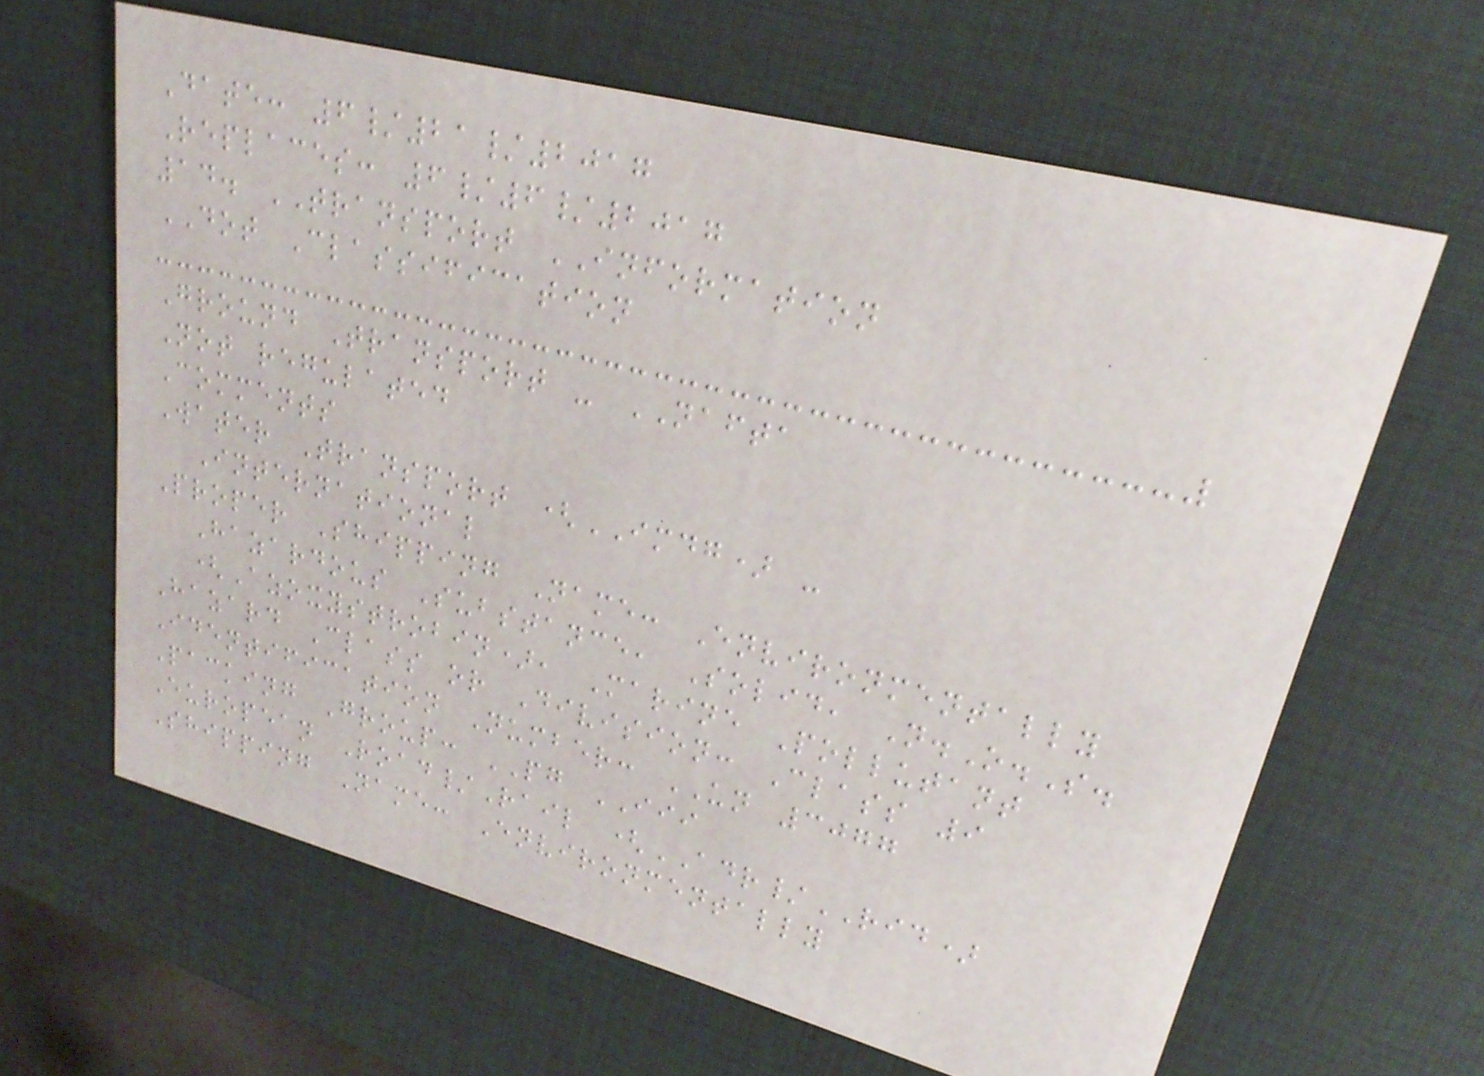Date: 6/21/2017
Replaces: 6/6/2017
14. TRANSPORT INFORMATION
DOT Classification
Ground Transport - NAFTA
Not regulated
Comments
Water Transport (IMDG) -
International
Proper Shipping Name: Environmentally
Hazardous Substance, Solid, N.O.S.
(Azoxystrobin), Marine Pollutant
Hazard Class or Division: Class 9
Identification Number: UN 3077
Packing Group: PG III
European Road/Rail (ADR/RID)
Shipping Name: Environmentally
